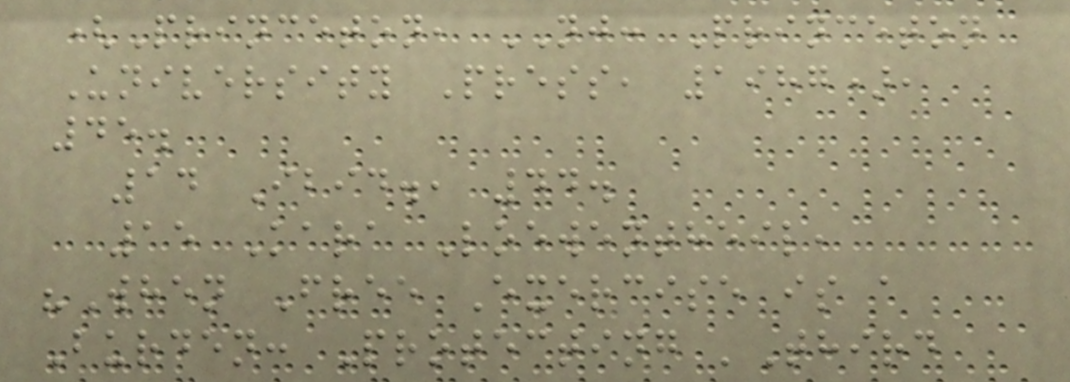(Princeton, NJ: Princeton
University Press, 1987),
45.
14 Ibid., 44.
15 Kara Loewentheil,
"When Free Exercise is a
Burden: Protecting 'Third
